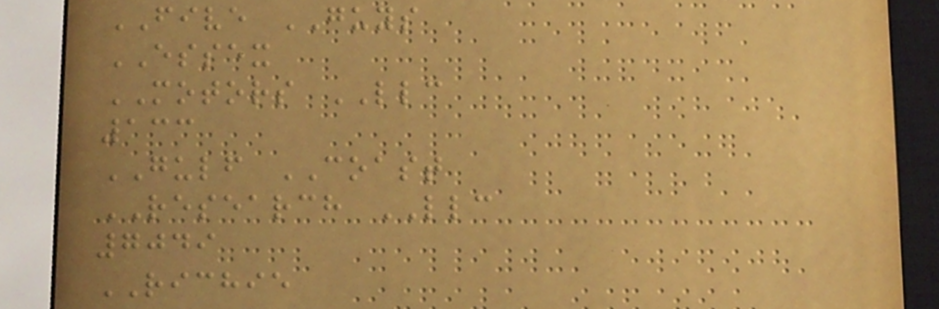FIVE GUYS
ESSEX
MOTORS LLC
133
GULF COAST
RESEARCH LLC
7049
RICHIE
